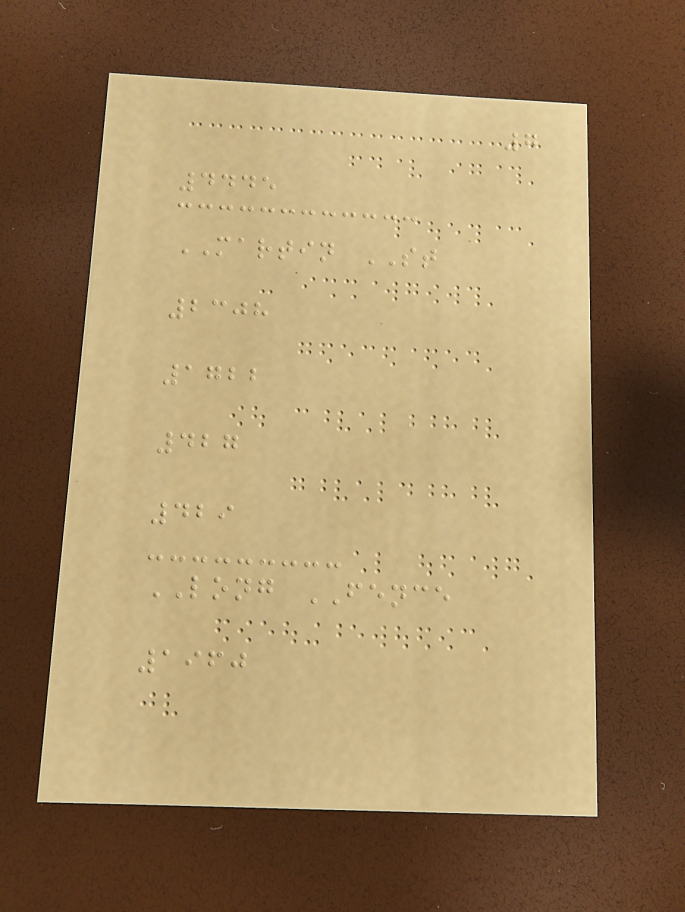7
4445
MARTIN ST
2308
1722
427
429
LONG FENCE
1960
